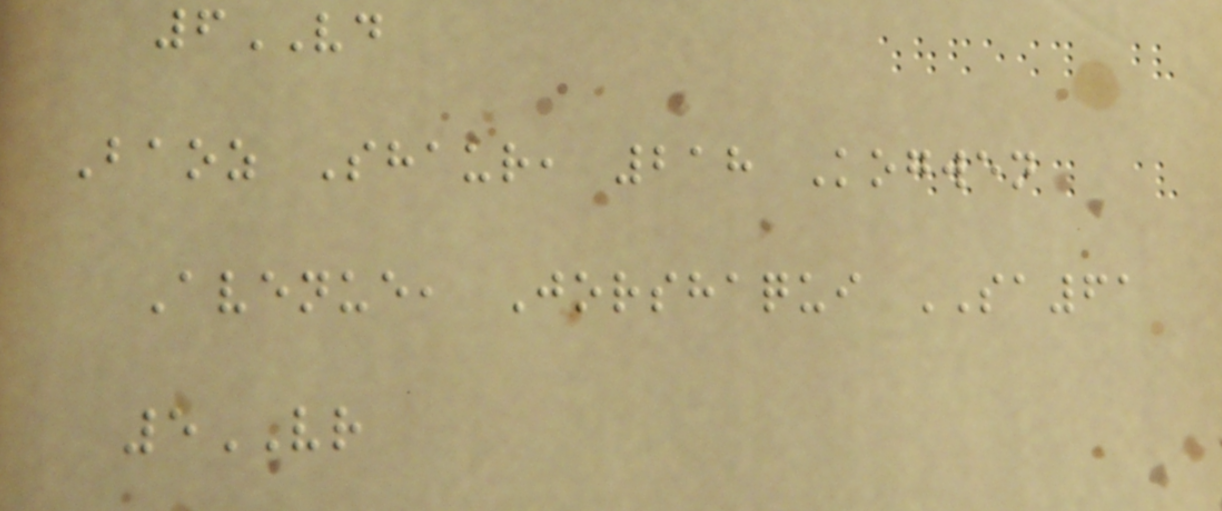6VD
Baoz Shaur, 218 Kogwen
Avenue, Jorshaqui SA61
5VR
